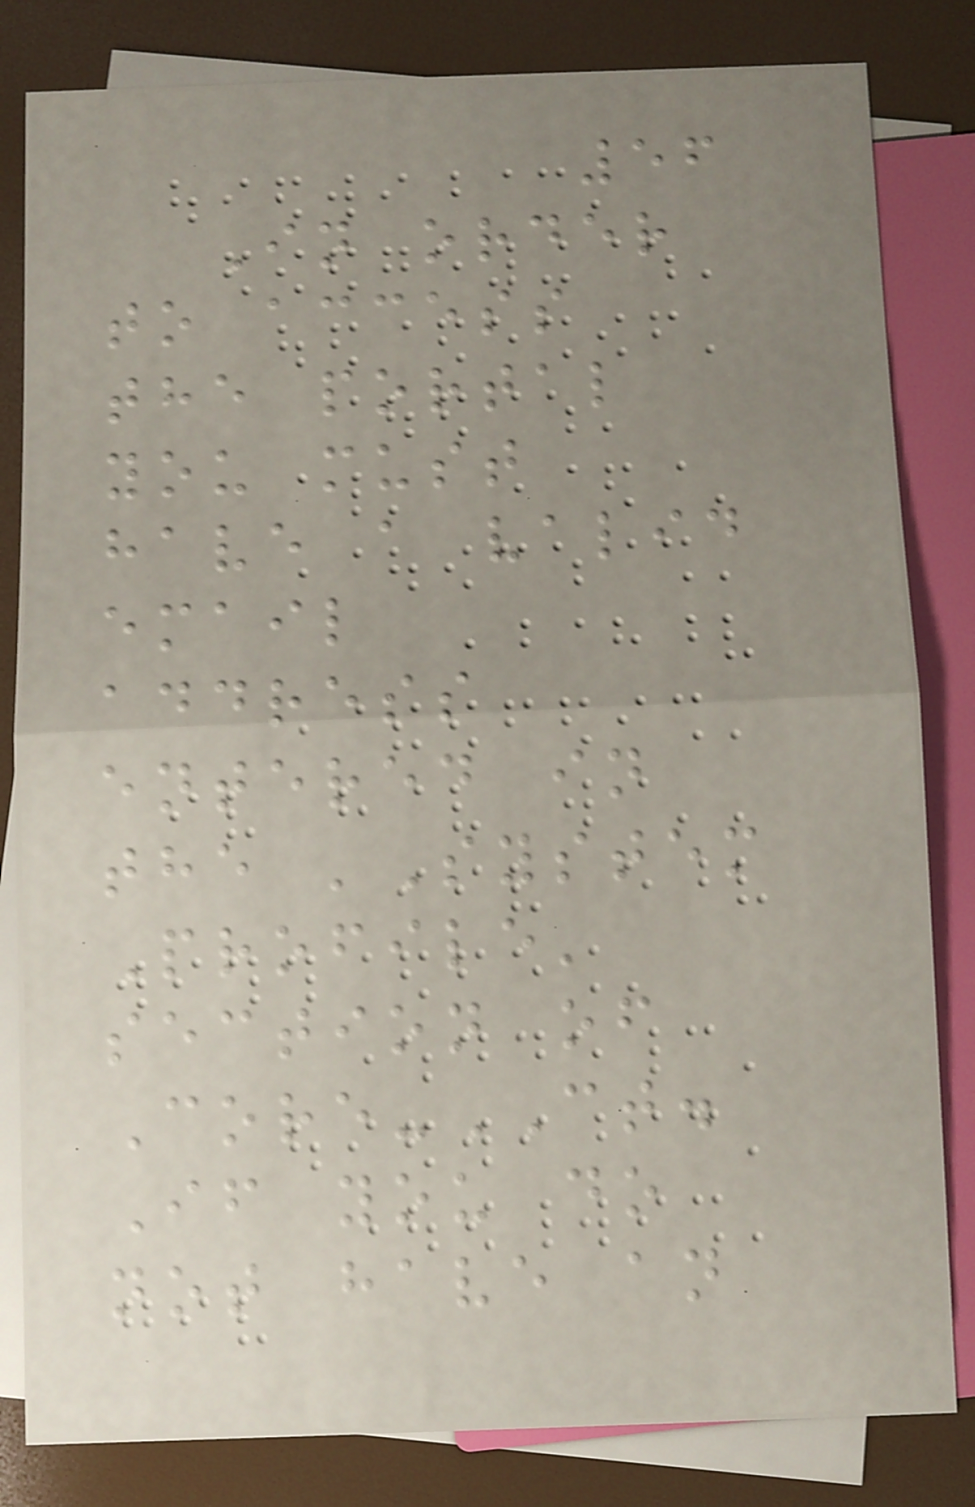56
In order
to access
the portal
you must
have a valid
email
address
entered in
the 'System
Profile'
section of
Core-CT.
If you do
not have an
